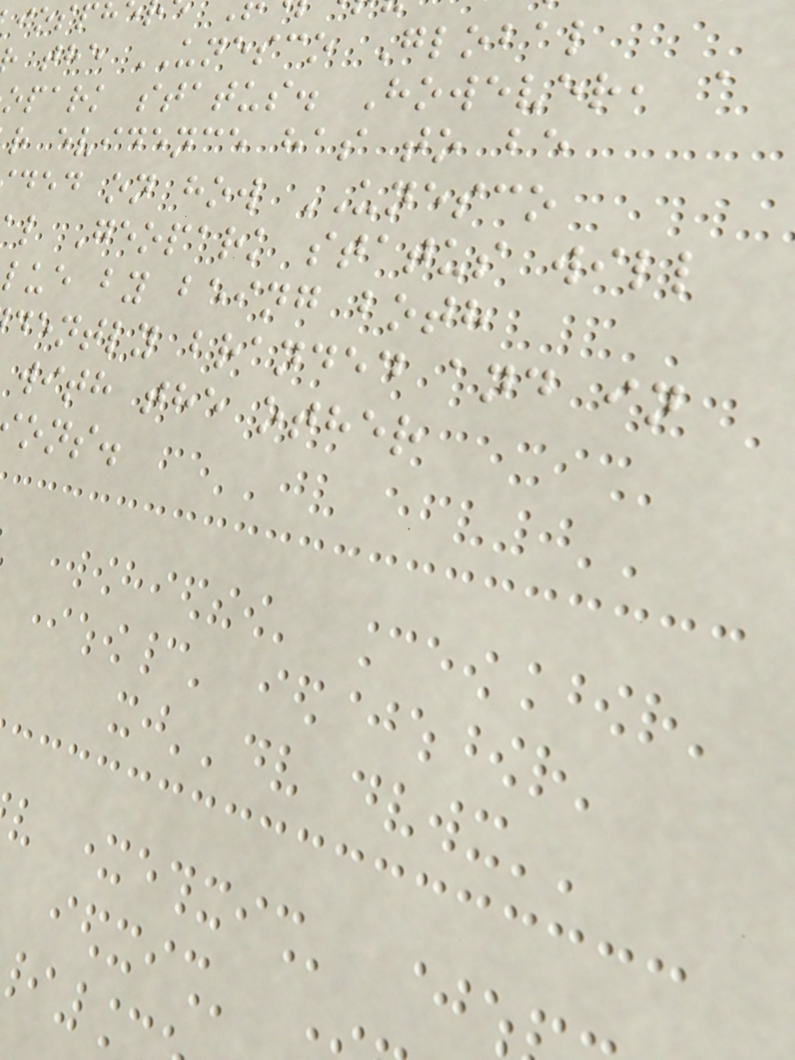the UNESCO Global
opark status. However, a
r evidence has to be
ded on how UNESCO
l Geopark status will
lue by being both
dently branded and in
with the other
ons.
